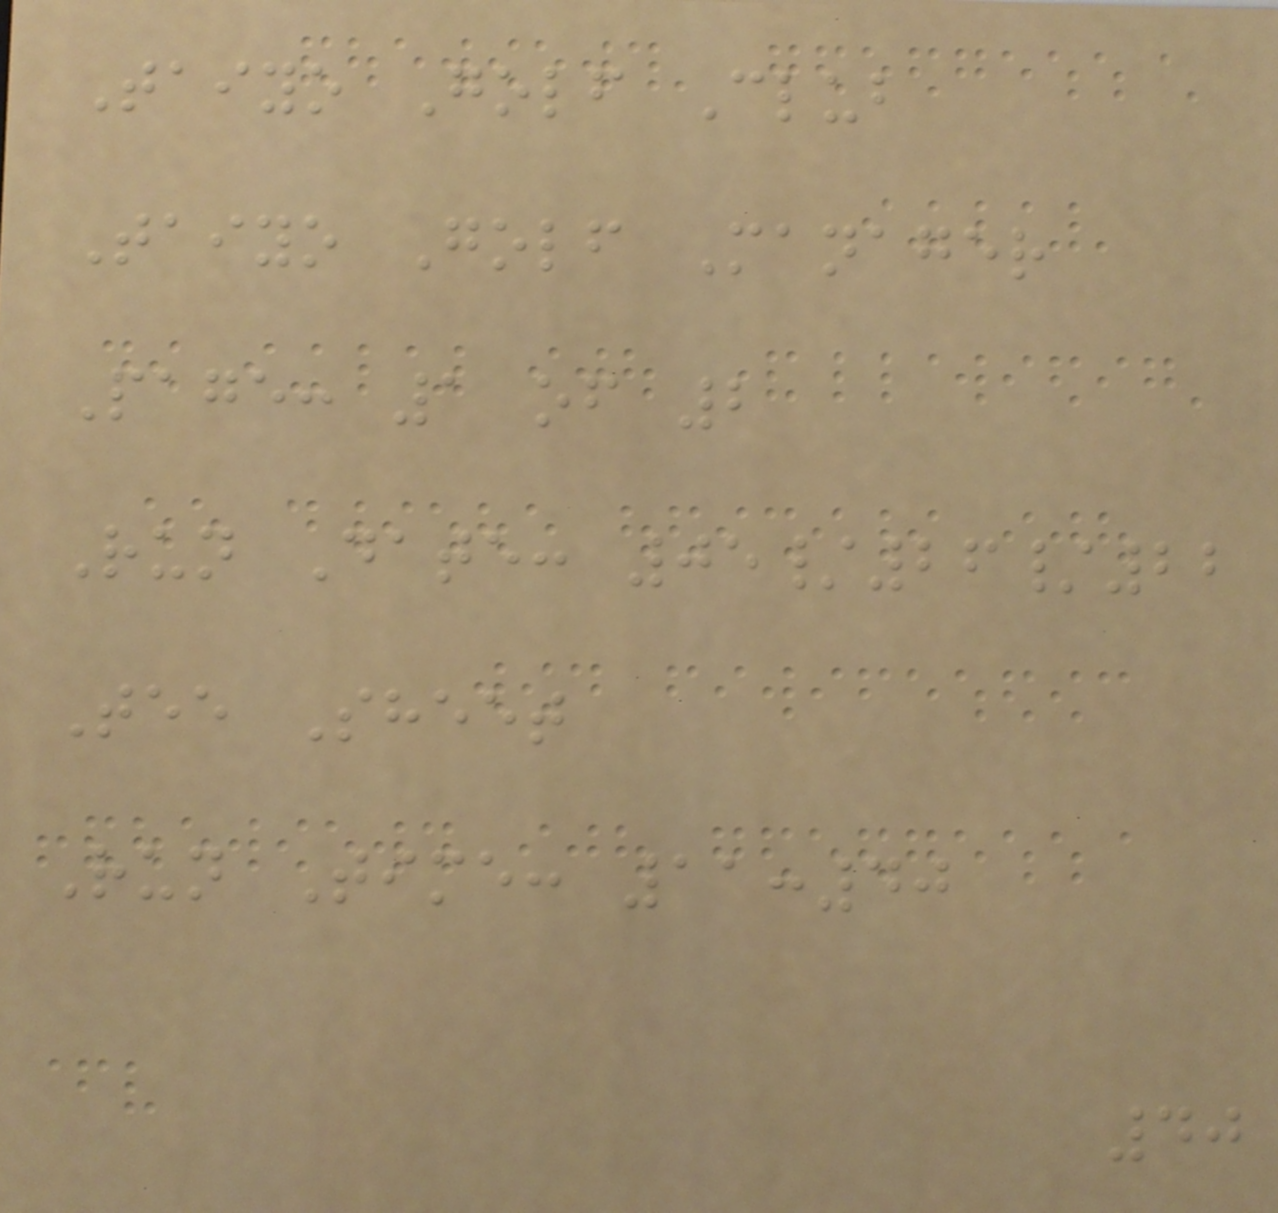Taiyo Golf Club
Taiyo Golf Manager
Page: 1 of 2
Run Date: 05/26/22
Tee Sheet
Run Time: 11:40
40
